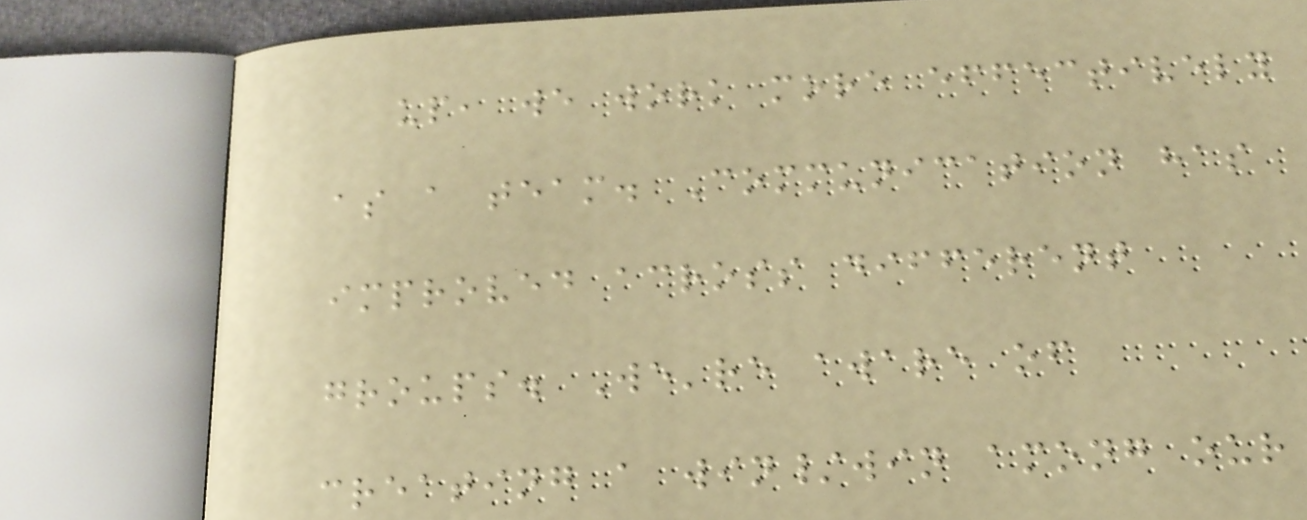up, we work more effectively
as a team. Communication has
improved across different
groups. We're aware of
creating a win/win among our
